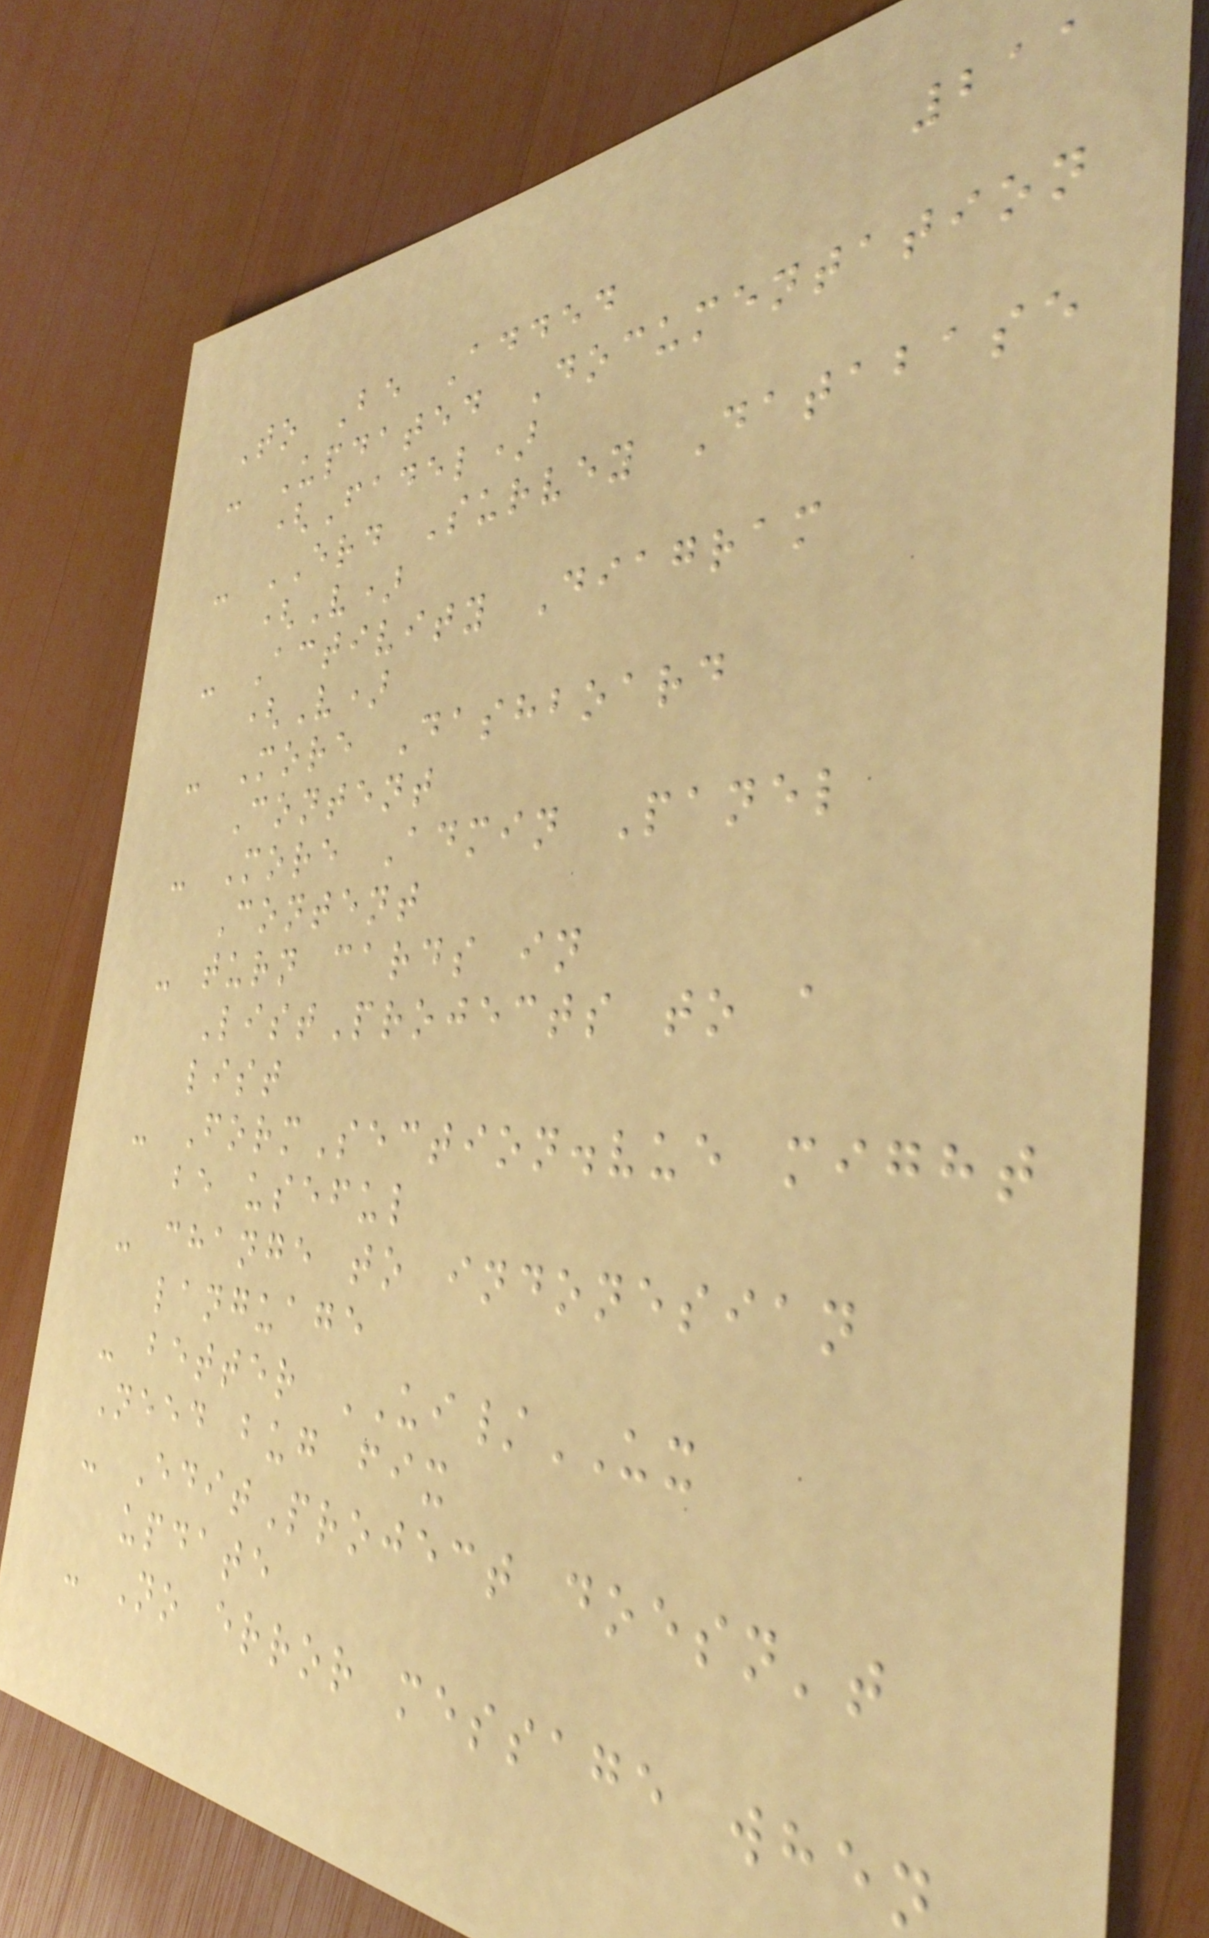211
To Be Added
- Updated Documentation
(Fadel)
- ERD Survey Database
(V)
- Activity Diagram
(V)
- More Dashboard
Content
- More Admin Panel
Content
- turn cards in
ListProjects to a
list
- FormSection.vue might
be useful
- change to indonesian
language
- better UI/UX
Need bug fix
- EditProject doesn't
update
- No error message when
